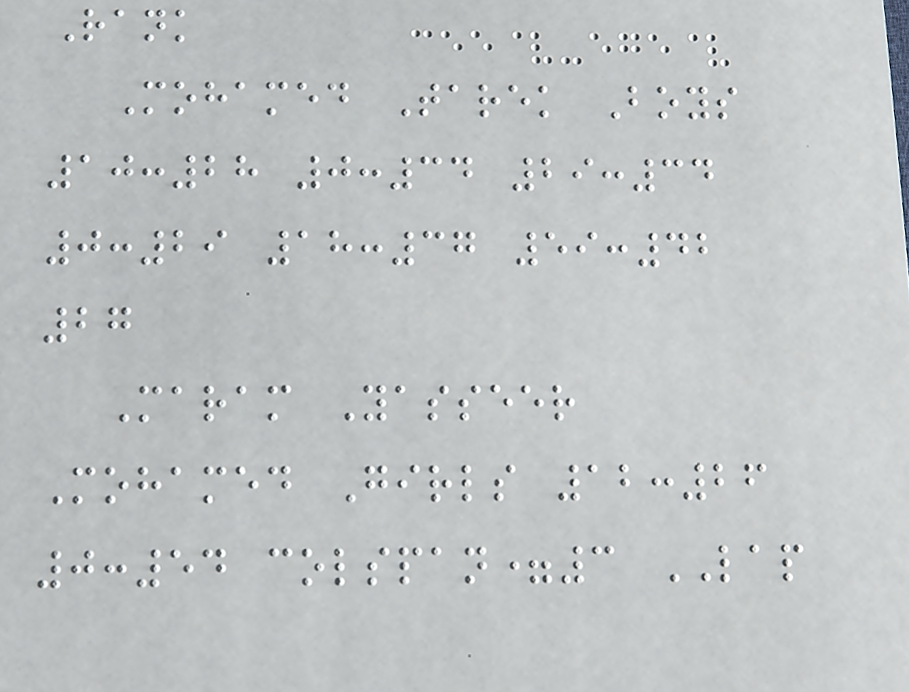Rank
Mohamed Tarek Boys
10:28 0:34 29:34
0:29 18:37 59:42
27
Maram Yasseer
Mohamed Girls 12:26
0:54 colspan=3 LAP
